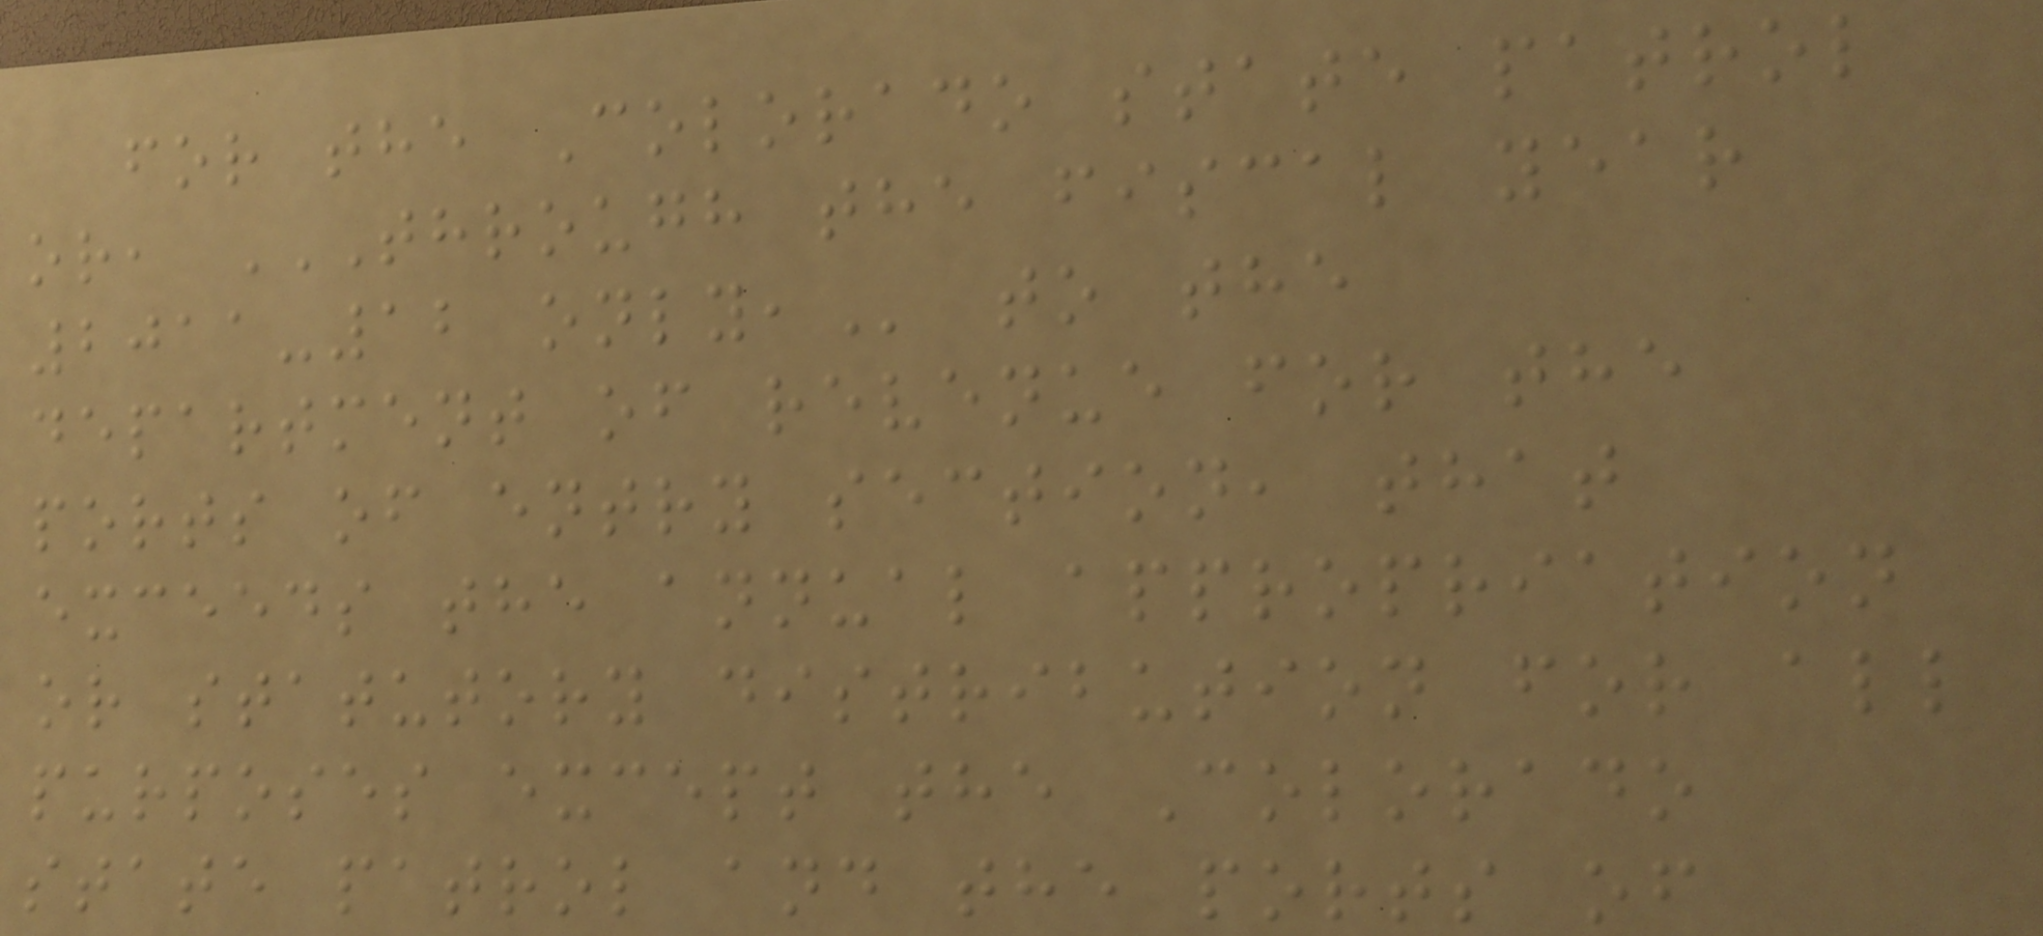for the Colorado state patrol
or, THROUGH THE FISCAL YEAR
2011-12 ONLY, to the
department of revenue for the
ports of entry section, that
exceeds the annual appropriation
or statutory distribution for all
purposes except the Colorado
state patrol and the ports of
